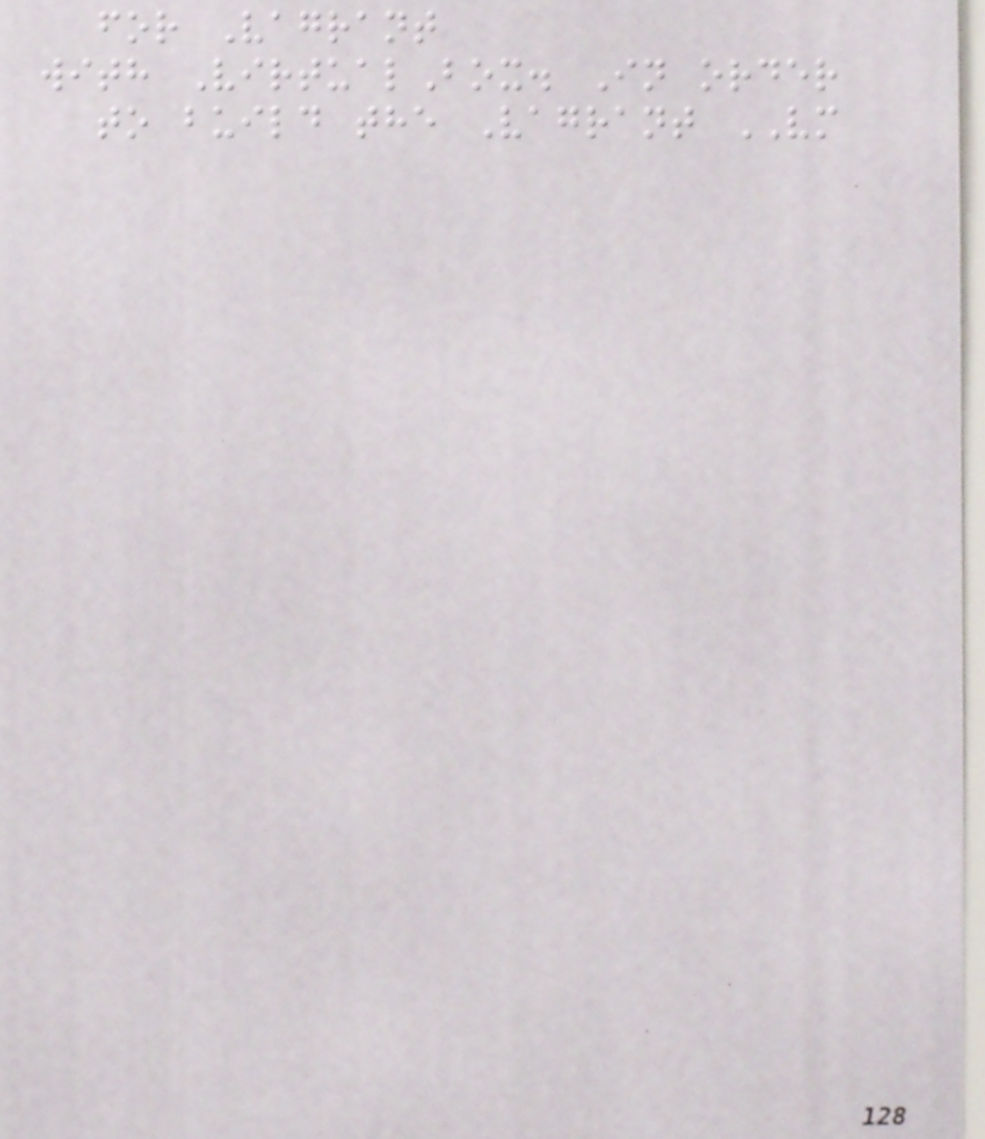for Vagrant
with VirtualBox. In order
to build the Vagrant VM
